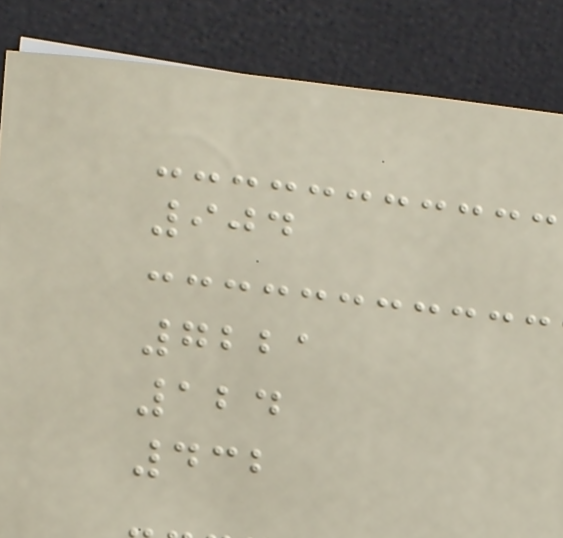904
7221
124
432
